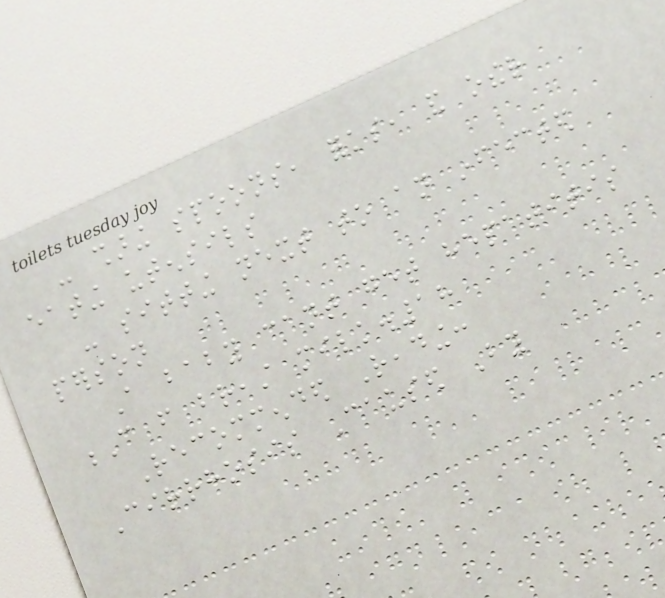- sharing spoons, forks, and other
eating utensils
- sitting next to an infected
person
A baby cant get hepatitis
C from breast milk.18
Recommended Reading:
Cirrhosis Caused By
